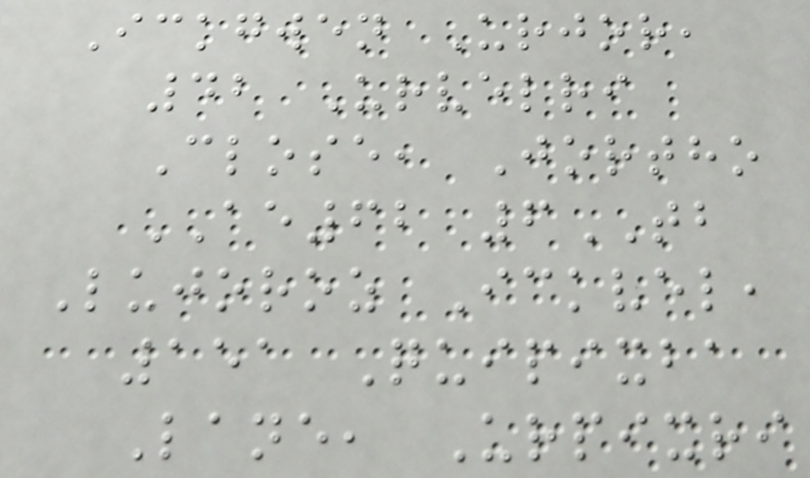Ickgwen Urjor,
42 Urvelri
Close, Jortho
AE62 6TB
Lujoroz Ickvel,
151 Quipixba
Lane, Urpixri
